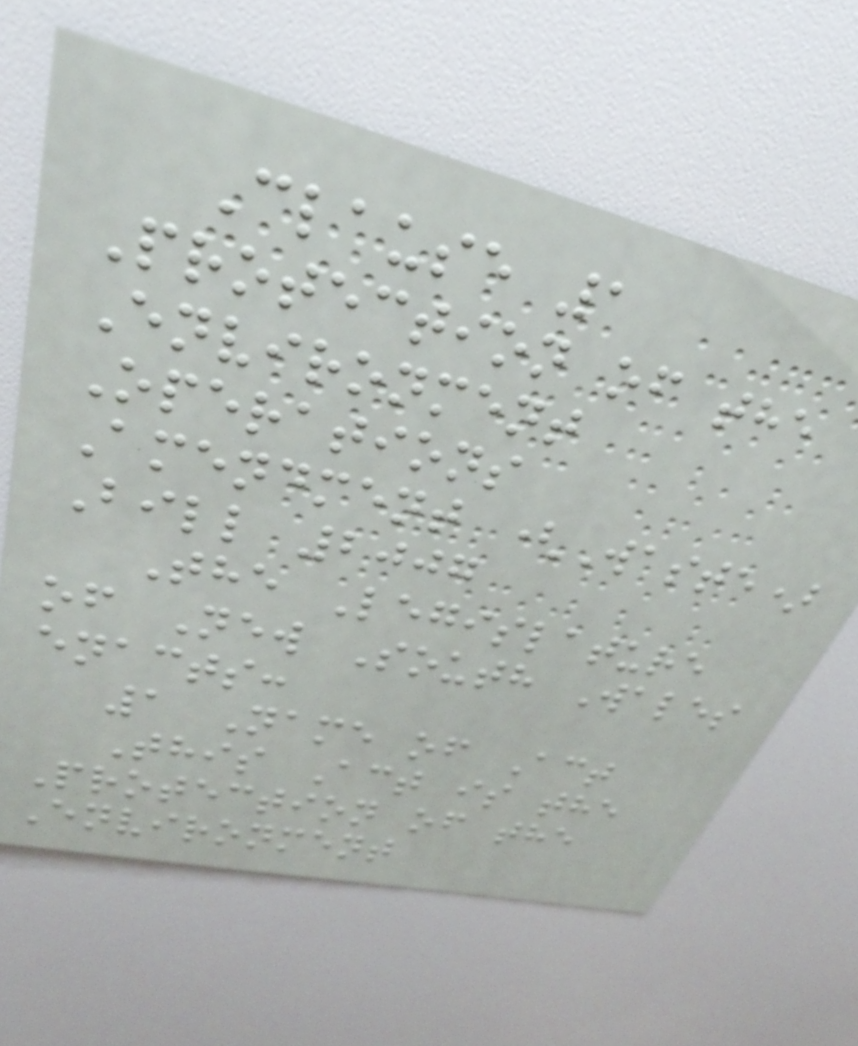Clause 1
Protection of the
Environment
Operations
Amendment (Waste)
Bill 2007
The Legislature
of New South Wales
enacts:
1 Name of Act
This Act is the
Protection of the
Environment
